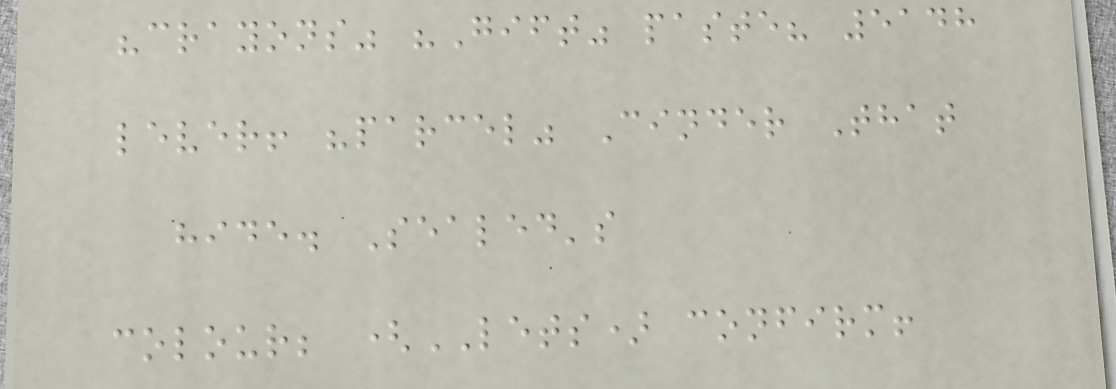"crayons" "Gift" paste? 5148
lever! "parcel" Cinder That
hide. Sealed's
colour; (LETS) confirm!
